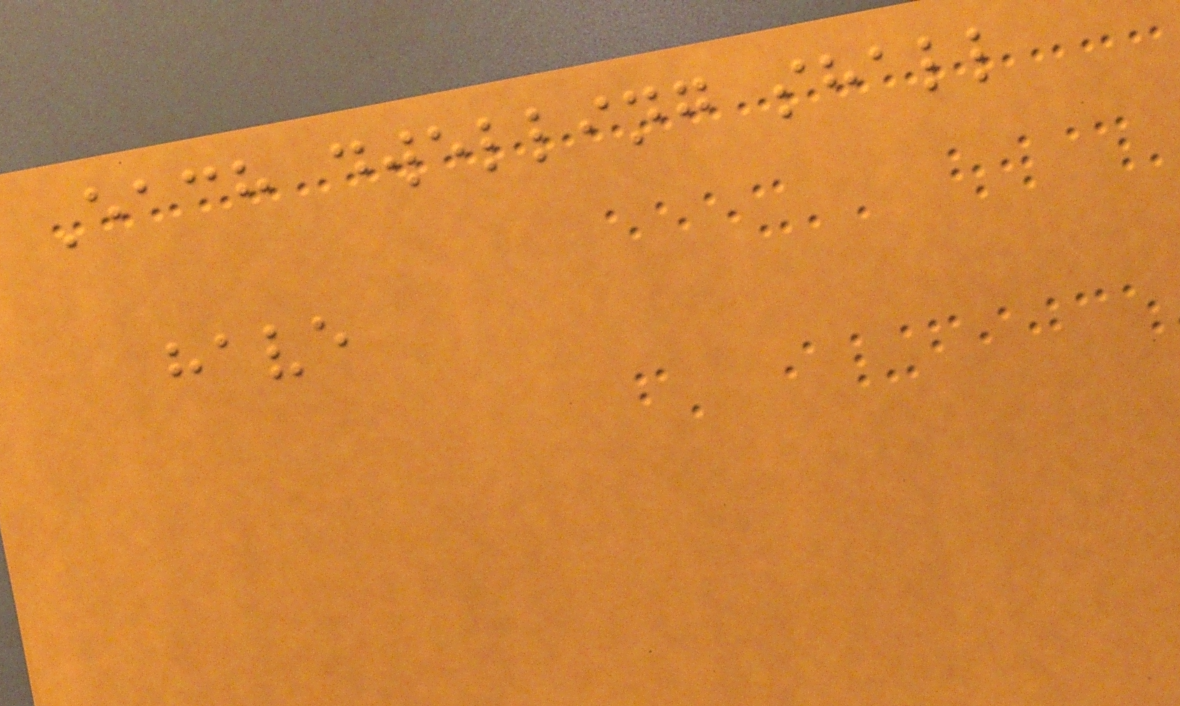Each dwelling shall
have
